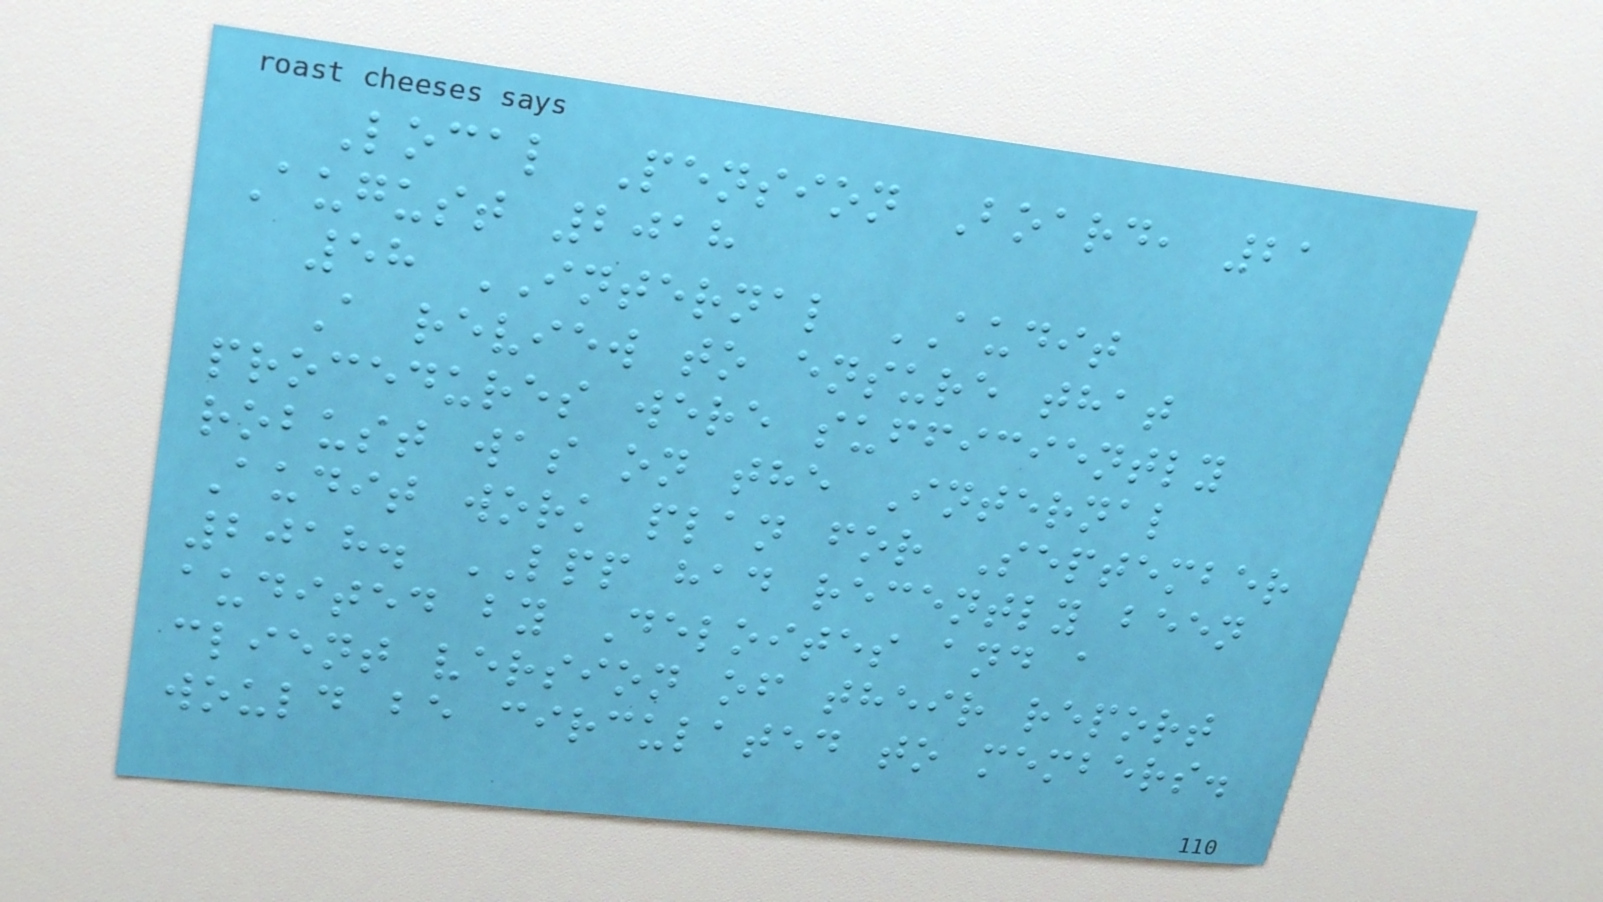Local Pension Board, 21
August 2018
58 INTERNAL AUDIT
A review to ensure that
procedures were sufficiently
robust was on the Internal
Audit work plan for September
2018. LPP had recently been
audited by Deloites and a
client version of their report
would be circulated to members.
